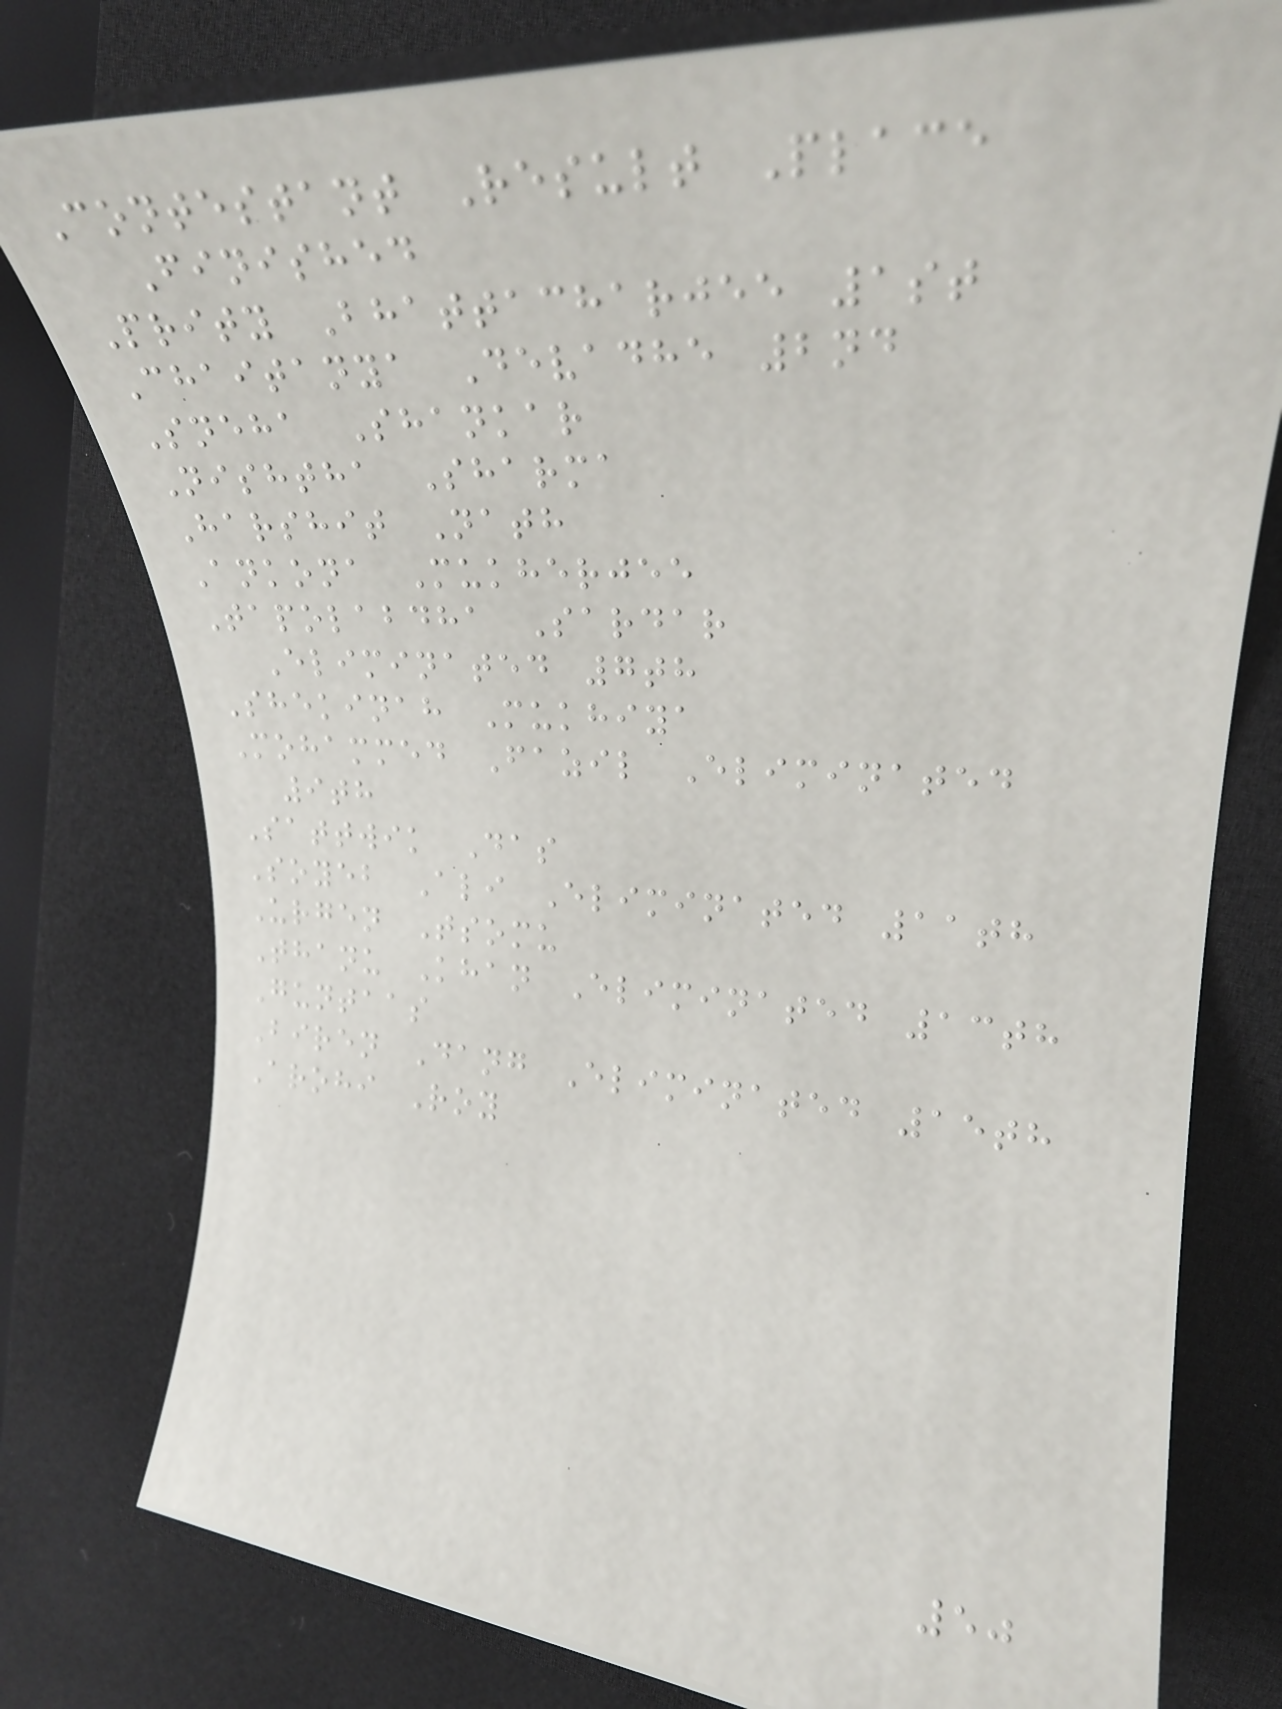Contestant Result Place
Finished
Prity Bhattacharjee 1st
Chaitanya Devadhe 2nd
Sneha Shankar
Nishtha Sharma
Harshit Nath
Ankona Mukherjee
Tapolabdha Sardar
Eliminated 7th
Shekinah Mukhiya
Mohammed Fazil Eliminated
9th
Sattwik Das
Soyeb Ali Eliminated 11th
Urgen Tsomu
Thanu Khan Eliminated 13th
Guntaas
Biren Dang Eliminated 15th
Arohi Roy
50
